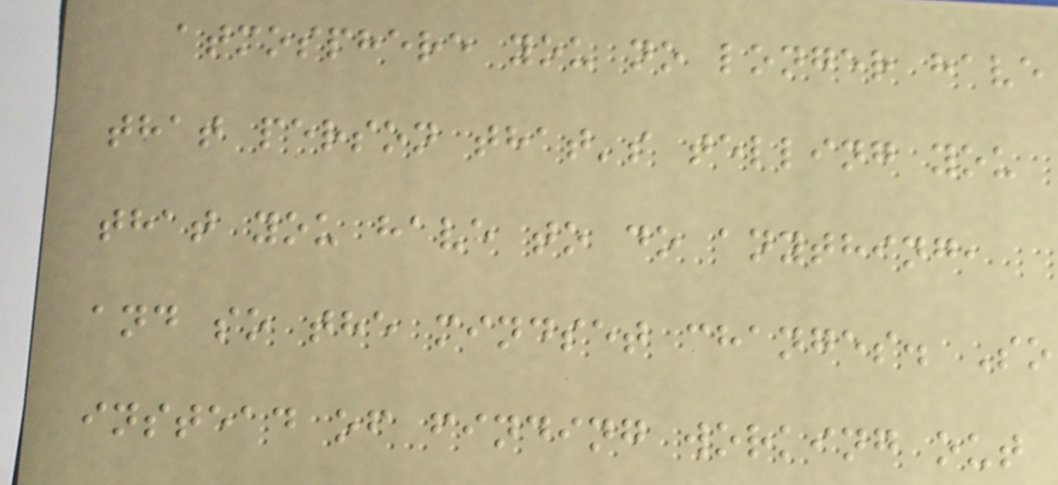atmosphere you no longer have
that person that's telling you
that you have to do anything,
and so the mindset changes. So
instead of finding working out
